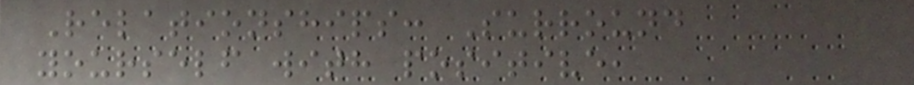Relationships: Surround
yourself with positive,
